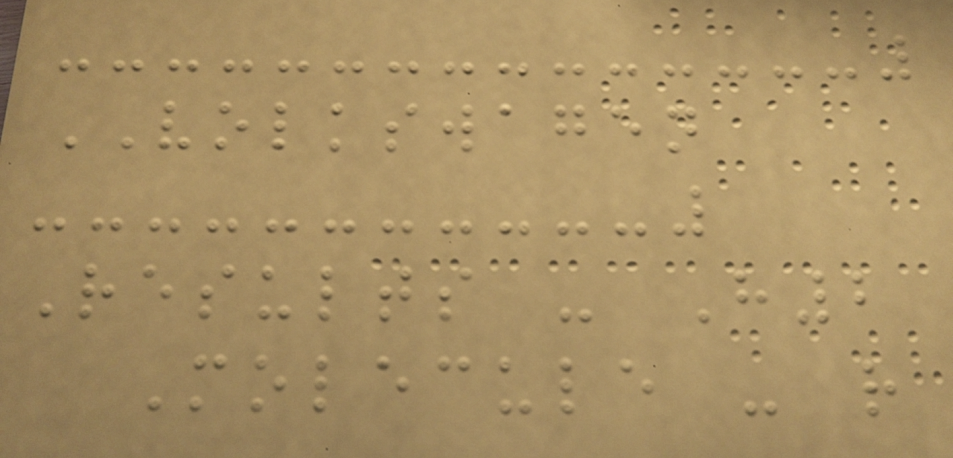VOLKSWAGEN
Results - H2
Molecule - r
